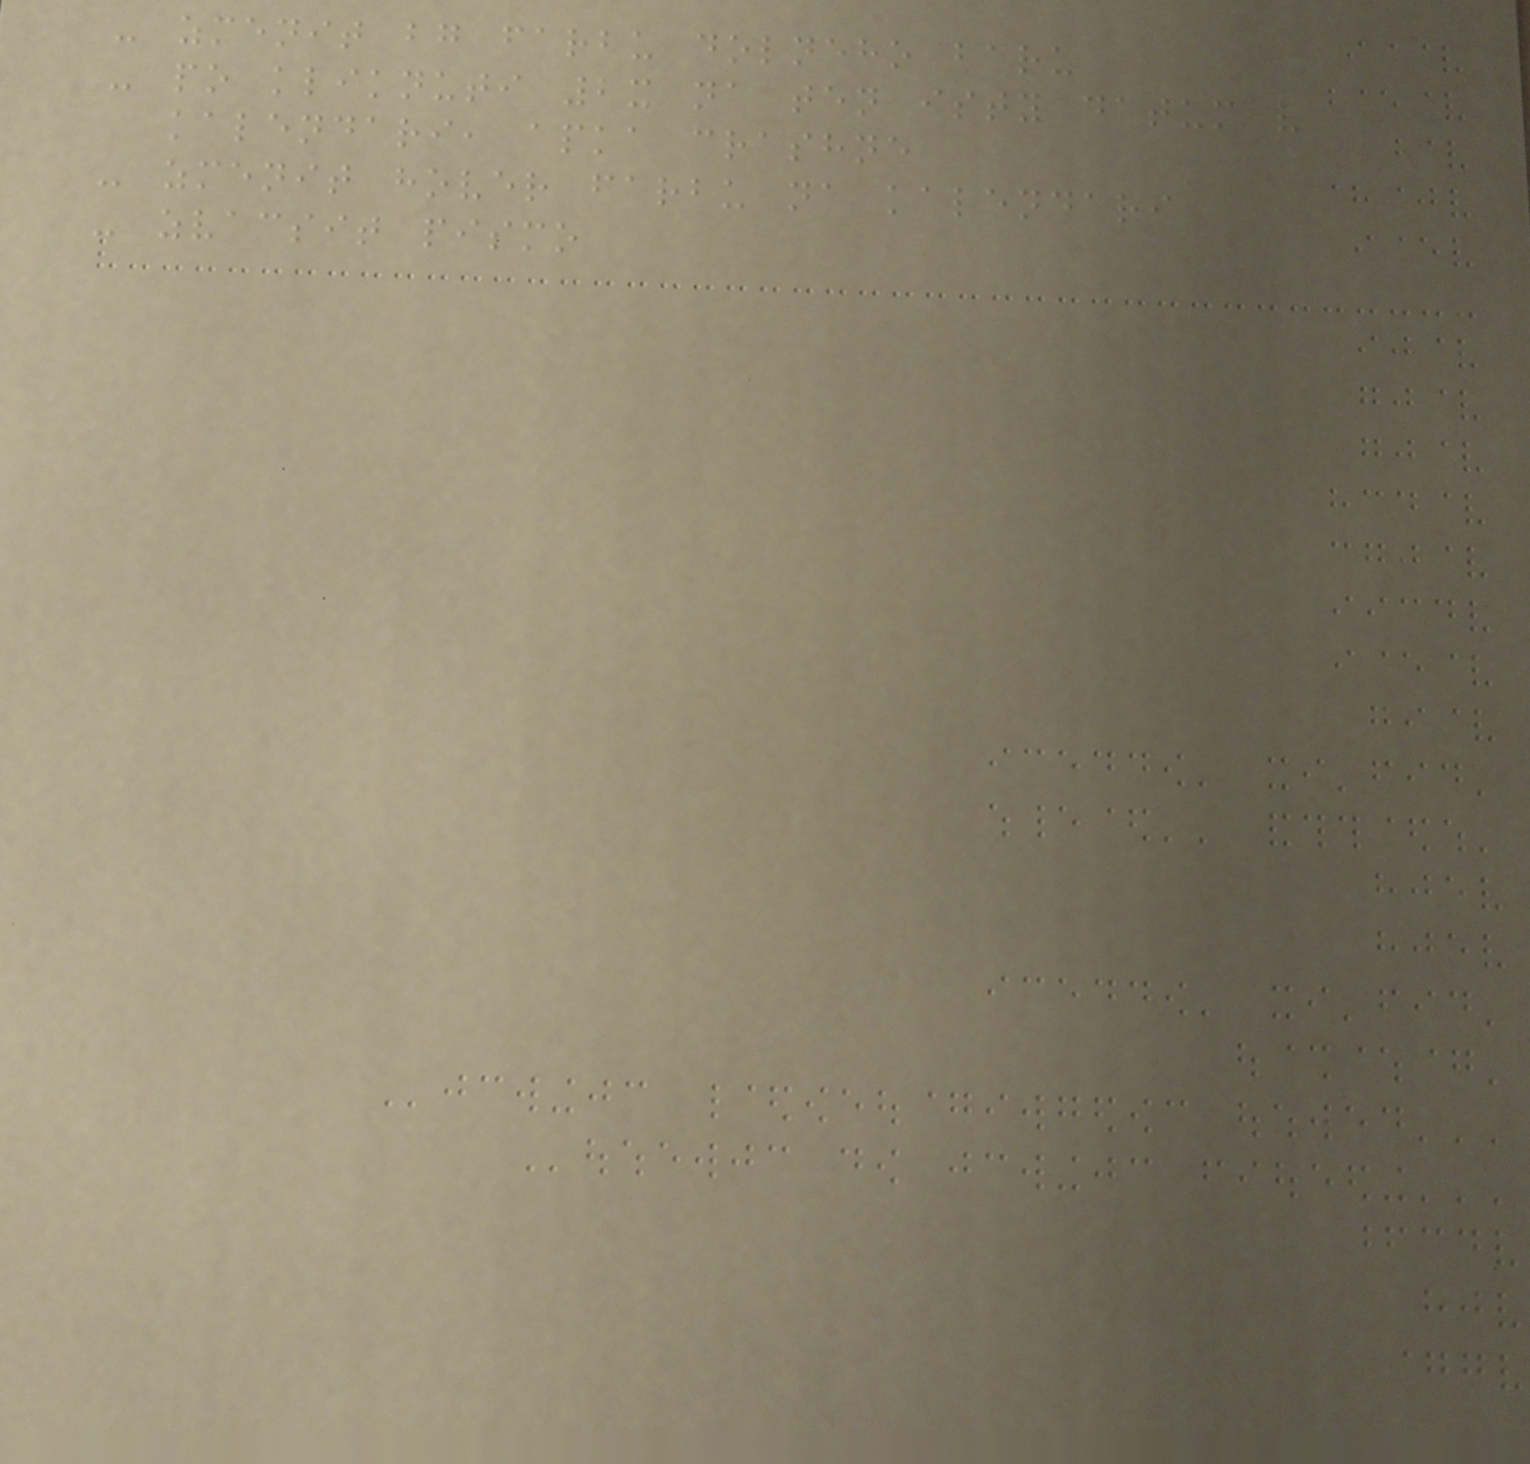- zmenit bg farbu dolneho baru
- po kliknuti 2x na ten isty datum v
kalendari, apka crashne
- zmenit hover farbu na kalendari
- zvacsit pismo
